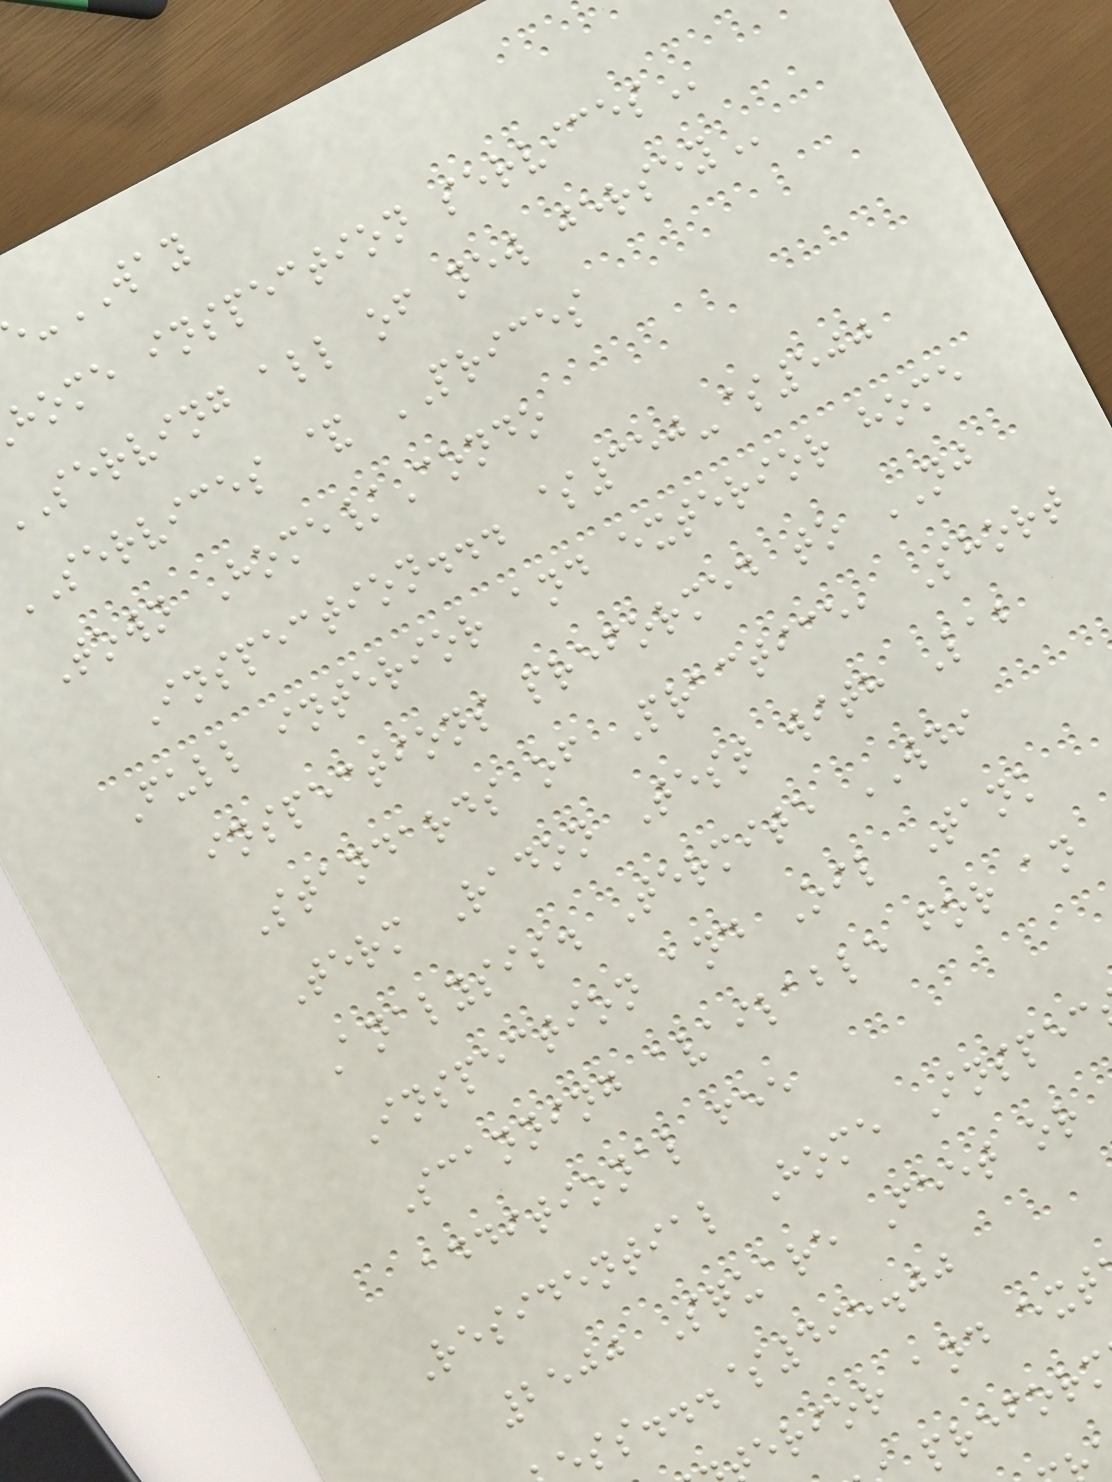-WAY
home inspection
serving all of new
SERVICES & PRICES
Town Home/Condo
Inspection... $350-$500
Full interior and exterior home
inspections preformed to NJ
Standards of Practice, Short
Term Radon Test with Lab
Analysis. Termite WDI
Inspection and Oil Tank
Scanning available for an
additional fee
Residential Home Inspec
2500 Square Feet or
ss...$495.00
erior and ext
